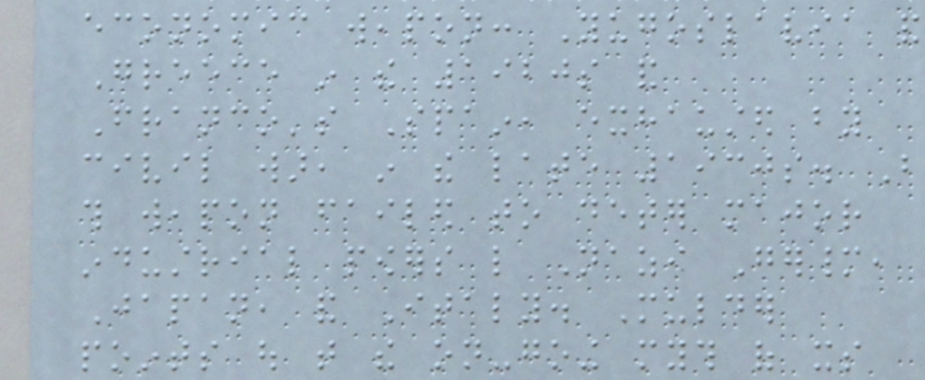economic weapon: Yugoslavia and
Greece in the 1920s and
Franco's Spain, exhausted by
civil war, in the late 1930s. But
this weapon failed to deter major
industrial powers like Nazi Germany,
Japan, and Italy. Mulder
points out that the on-going myth of its
